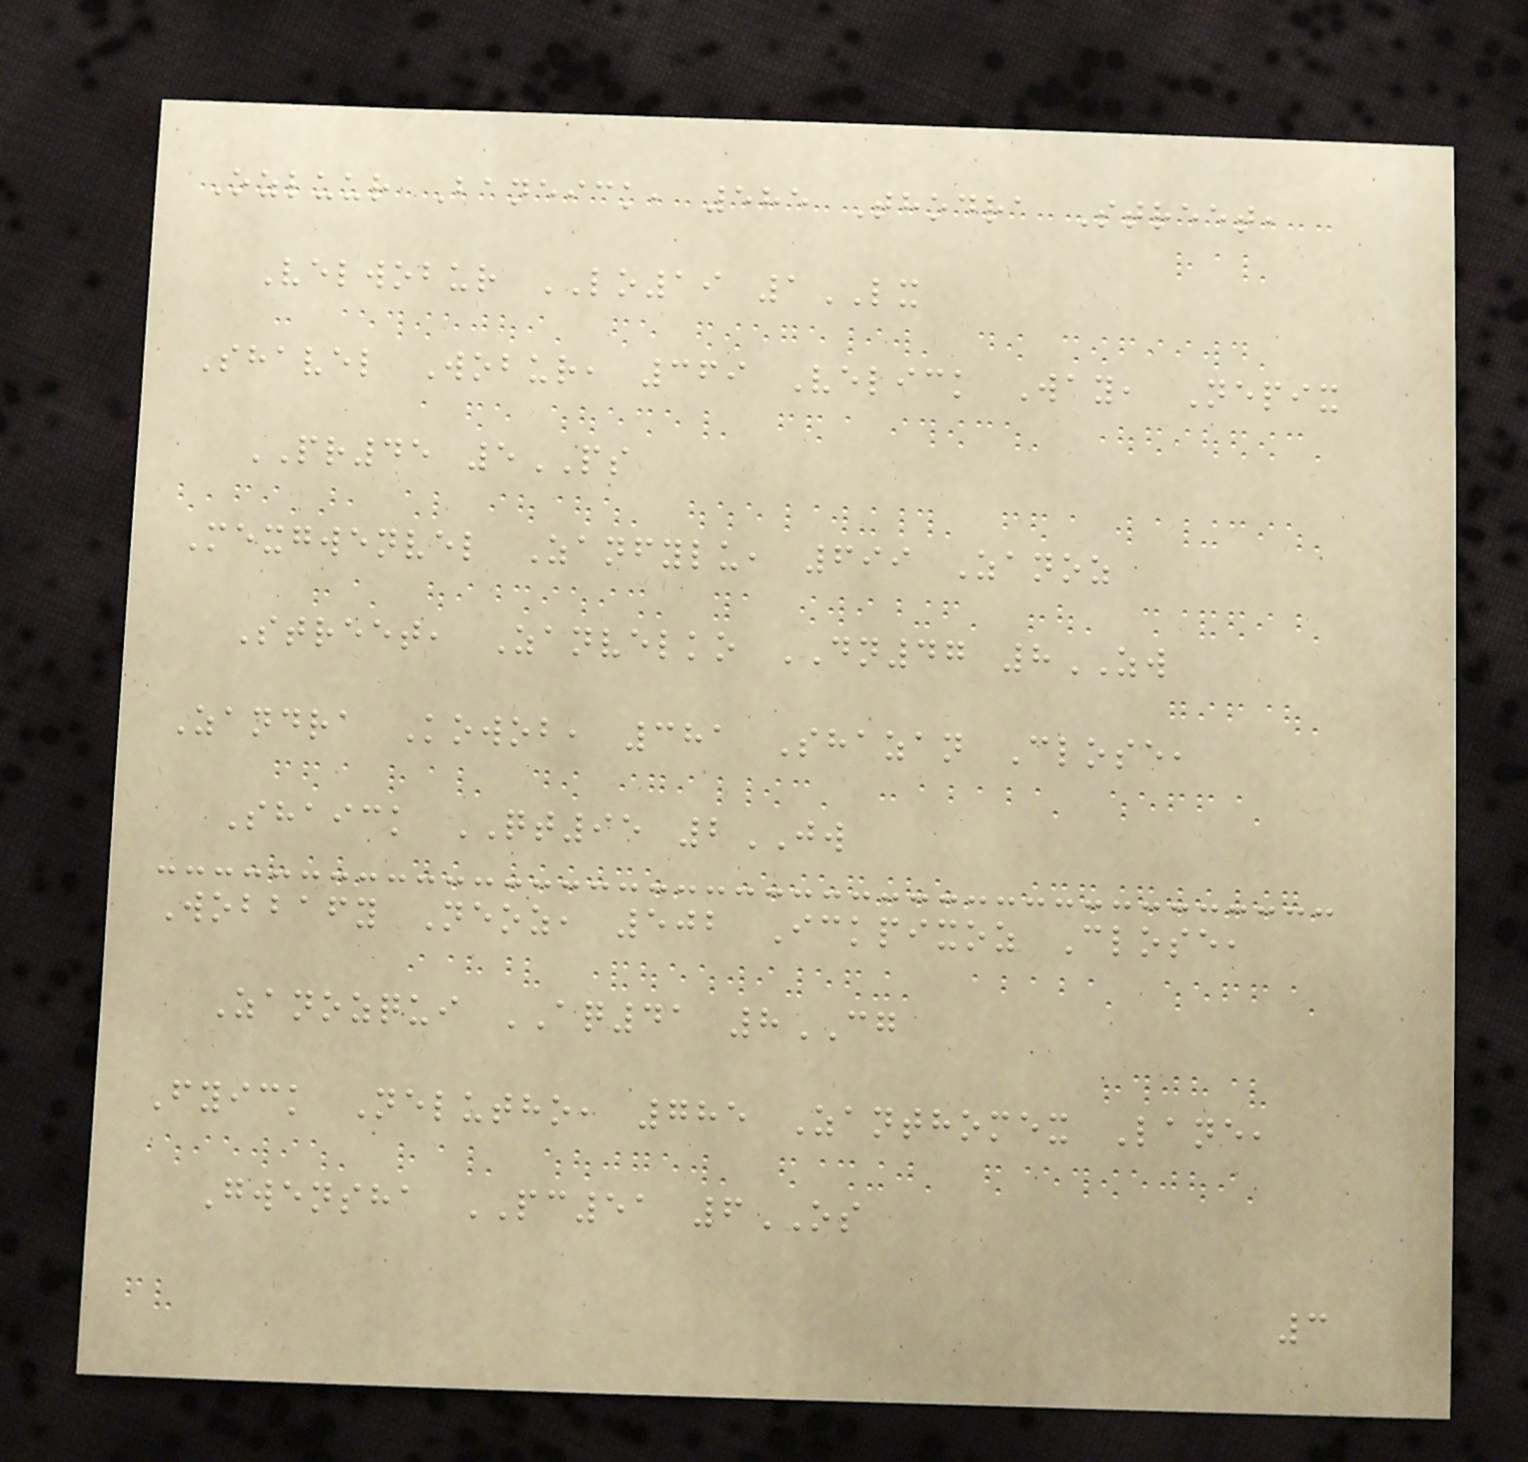Ozluur Baneick, 585 Thodra Street,
Velwobur LO19 1LX
Shavel Wobur, 369 Velick Way, Nepix
PR45 5PS
Mexgwenvel Zanfylu, 699 Zanoz
Street, Zanvelko DN47 8ZW
Zandra Kowob, 381 Shazan Close,
Shaick QT95 2JW
Wobbafy Neoz, 502 Ickpixoz Close,
Zanozqui AQ41 8CG
Fyick Nelutho, 785 Zanthomex Lane,
Gwensha PC51 6OS
3
